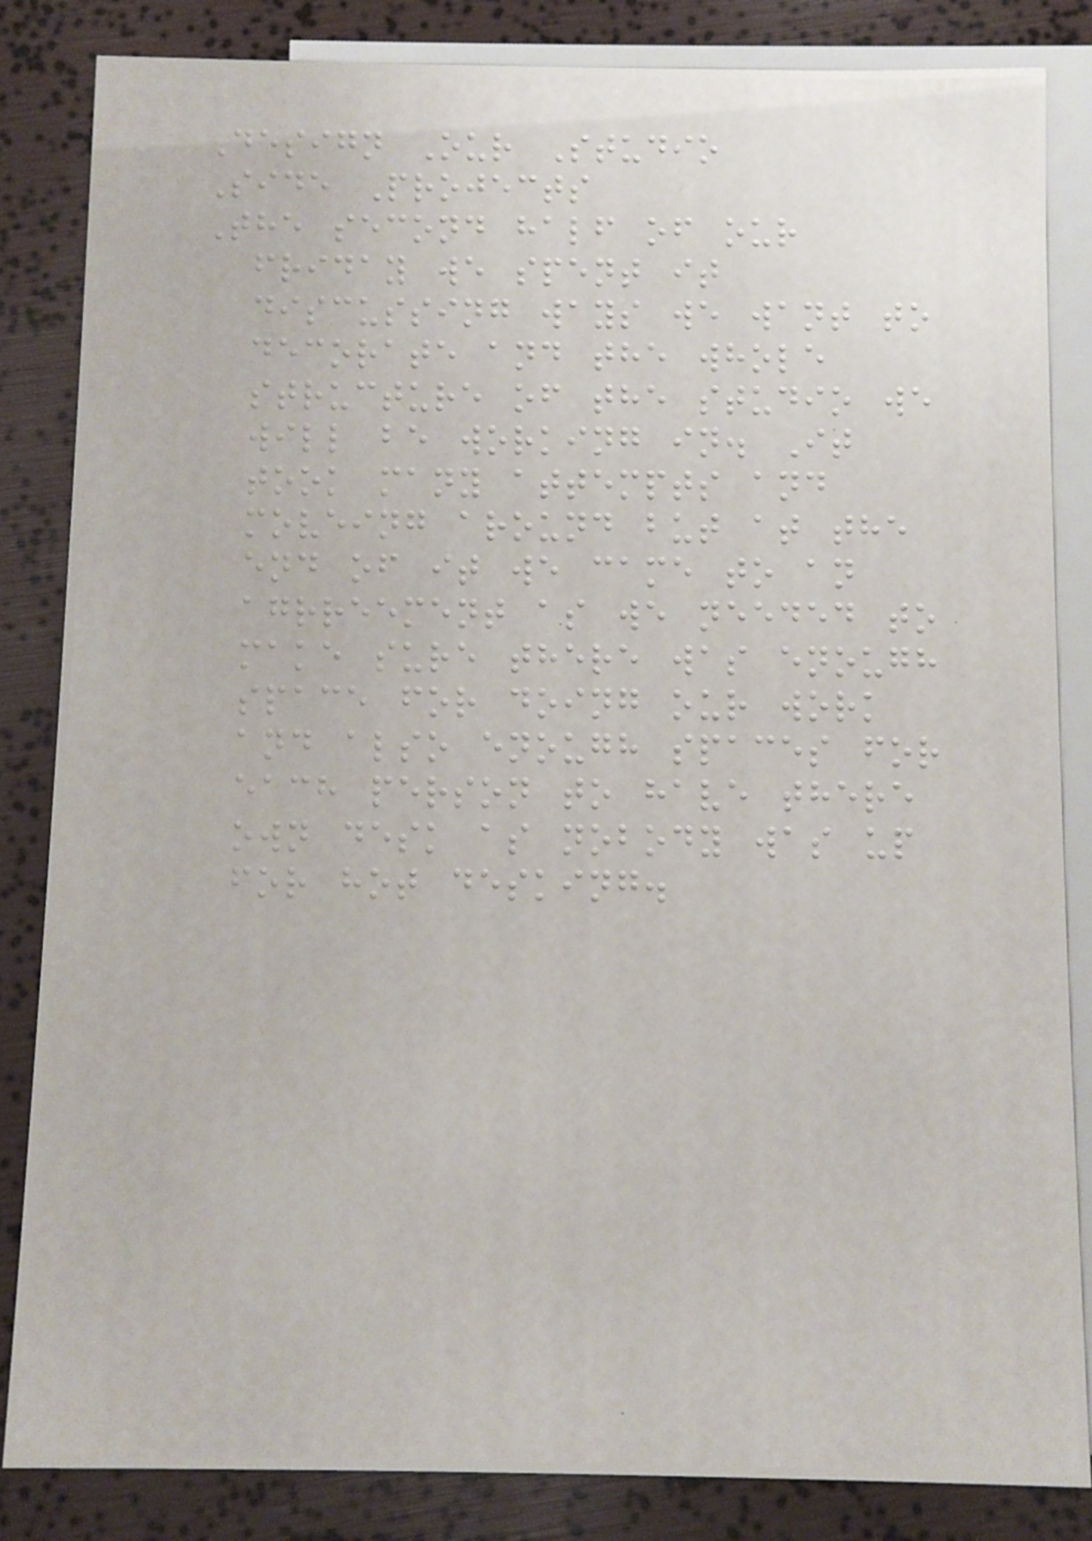Design Our Studio
Side Projects
The second half of our
friday we spent it
discussing ways we want to
decorate and the whole
structure of the studio we
will be working in. It
took many attempts and
moveing around but at the
end of it we came to an
agrreement as we needed to
make sure there was enough
space for doing our work
and also enough spaces for
each person to have there
own desk as nobody was up
for hot desking.
